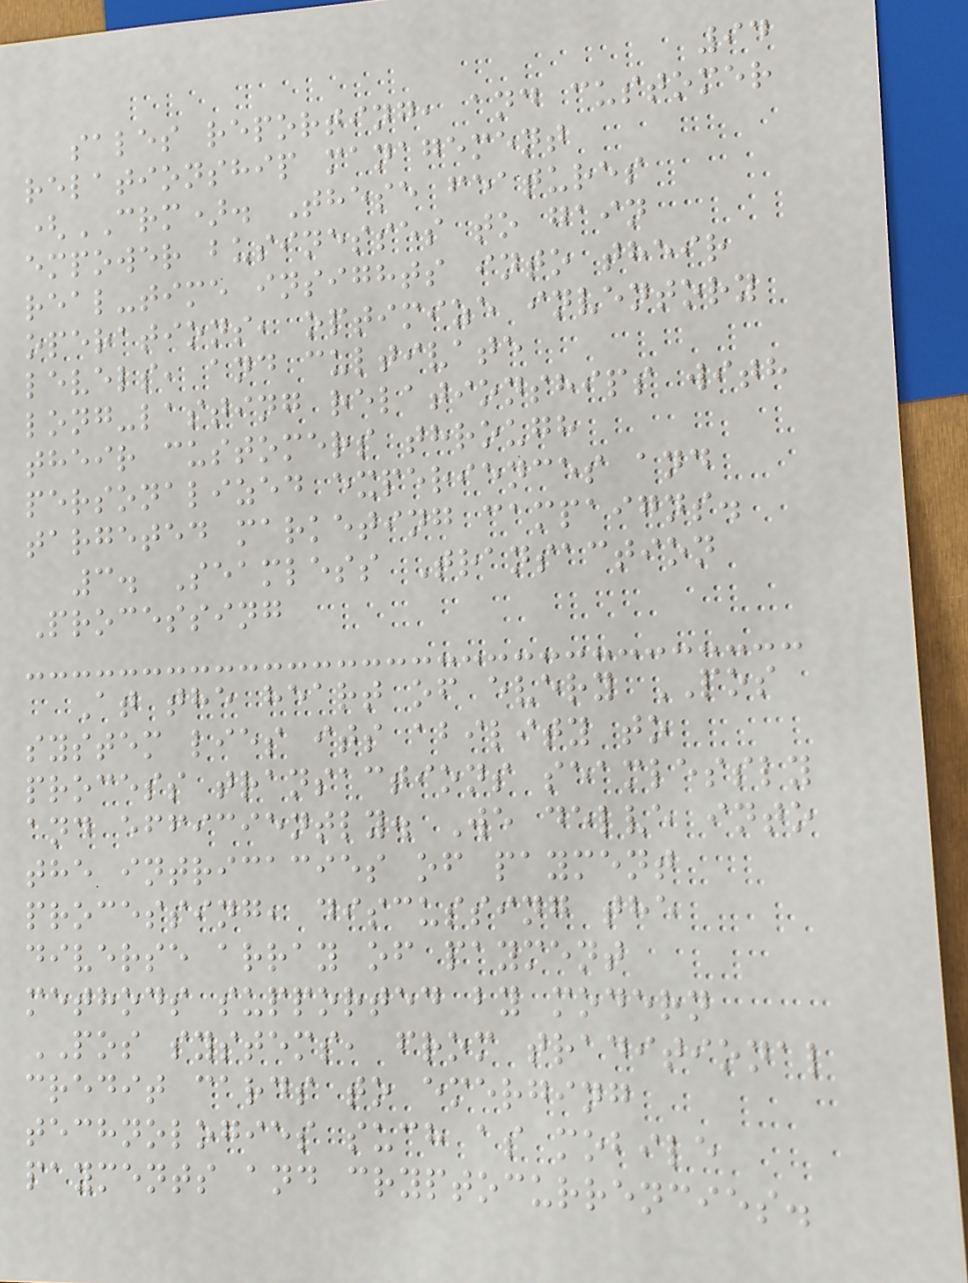94
sales reporting, and customer
relationship management
(CRM). These features
empower businesses to gain
real-time insights into their
operations, optimize inventory
levels, and cultivate
long-lasting relationships with
their customers through
personalized experiences and
targeted marketing campaigns.
3. Seamless Transaction
Processing
At the heart of every POS
system lies its ability to
process transactions seamlessly
and efficiently. We delve into
the intricacies of payment
processing, discussing the
diverse array of payment
methods supported by modern
POS systems, from traditional
credit cards to emerging
technologies such as mobile
payments and cryptocurrencies.
